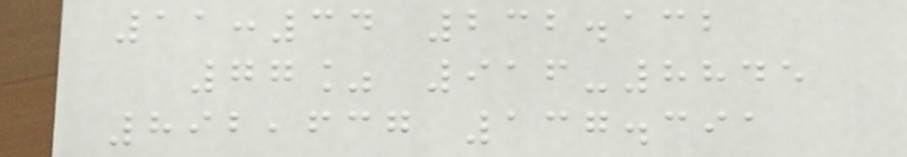11:34 232.132
77% 916-8845
892,637 137.391
